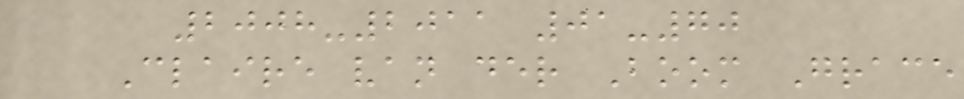2008-2011 01-70
Claire van der Boom Grace
